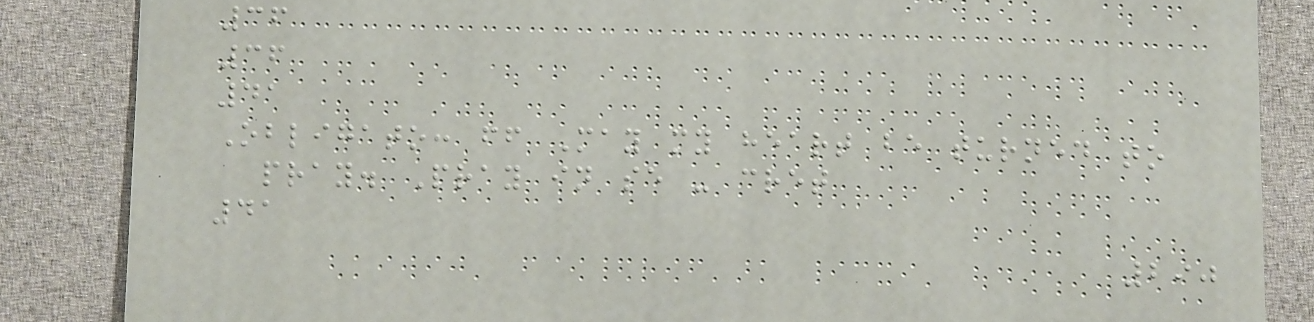36
36
41
Obligato: ff May my heart be turned to
pray. Pray in se - cret
41
290
